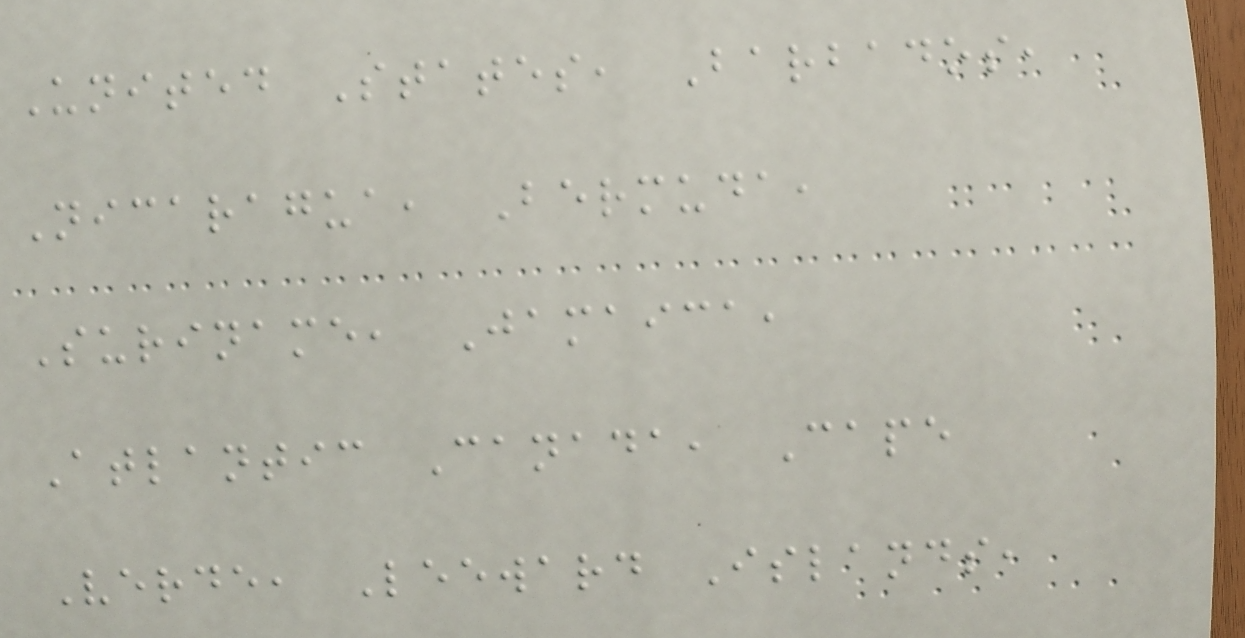United States, Barbados,
Nicaragua, Bermuda,
Suriname, Jamaica,
Atlantic Canada, Cape
Verde, Leeward Islands,
